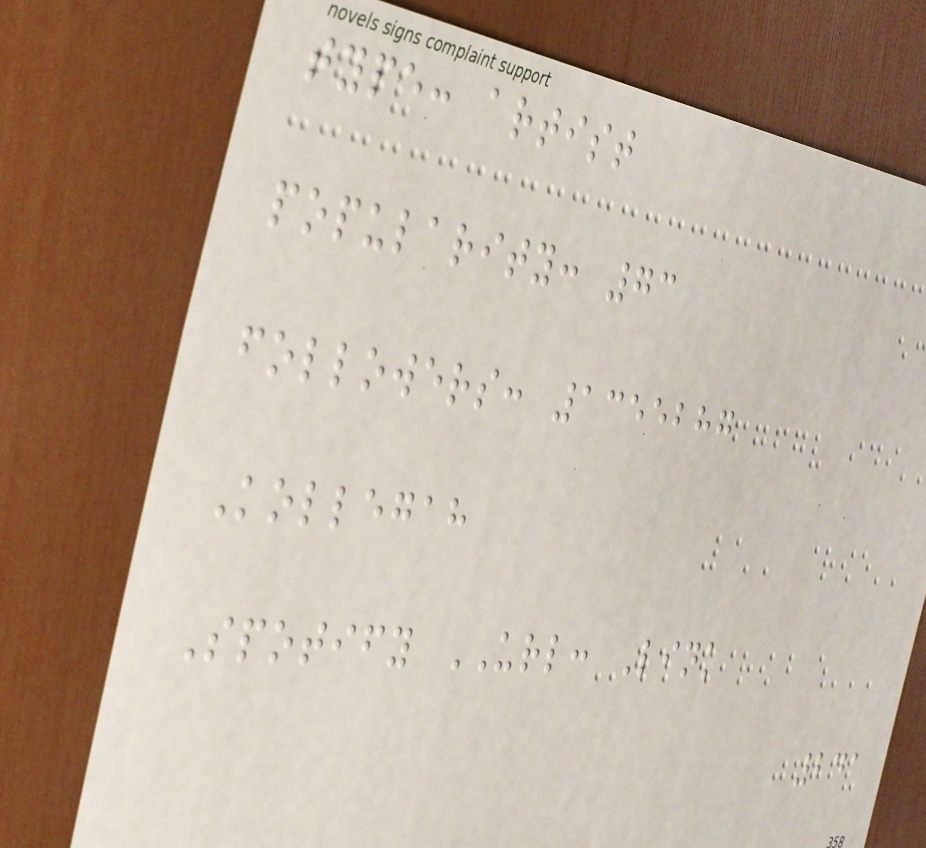type: artist
popularity: 73
followers: 1355287
Kollegah
Spotify URL: Link
241
